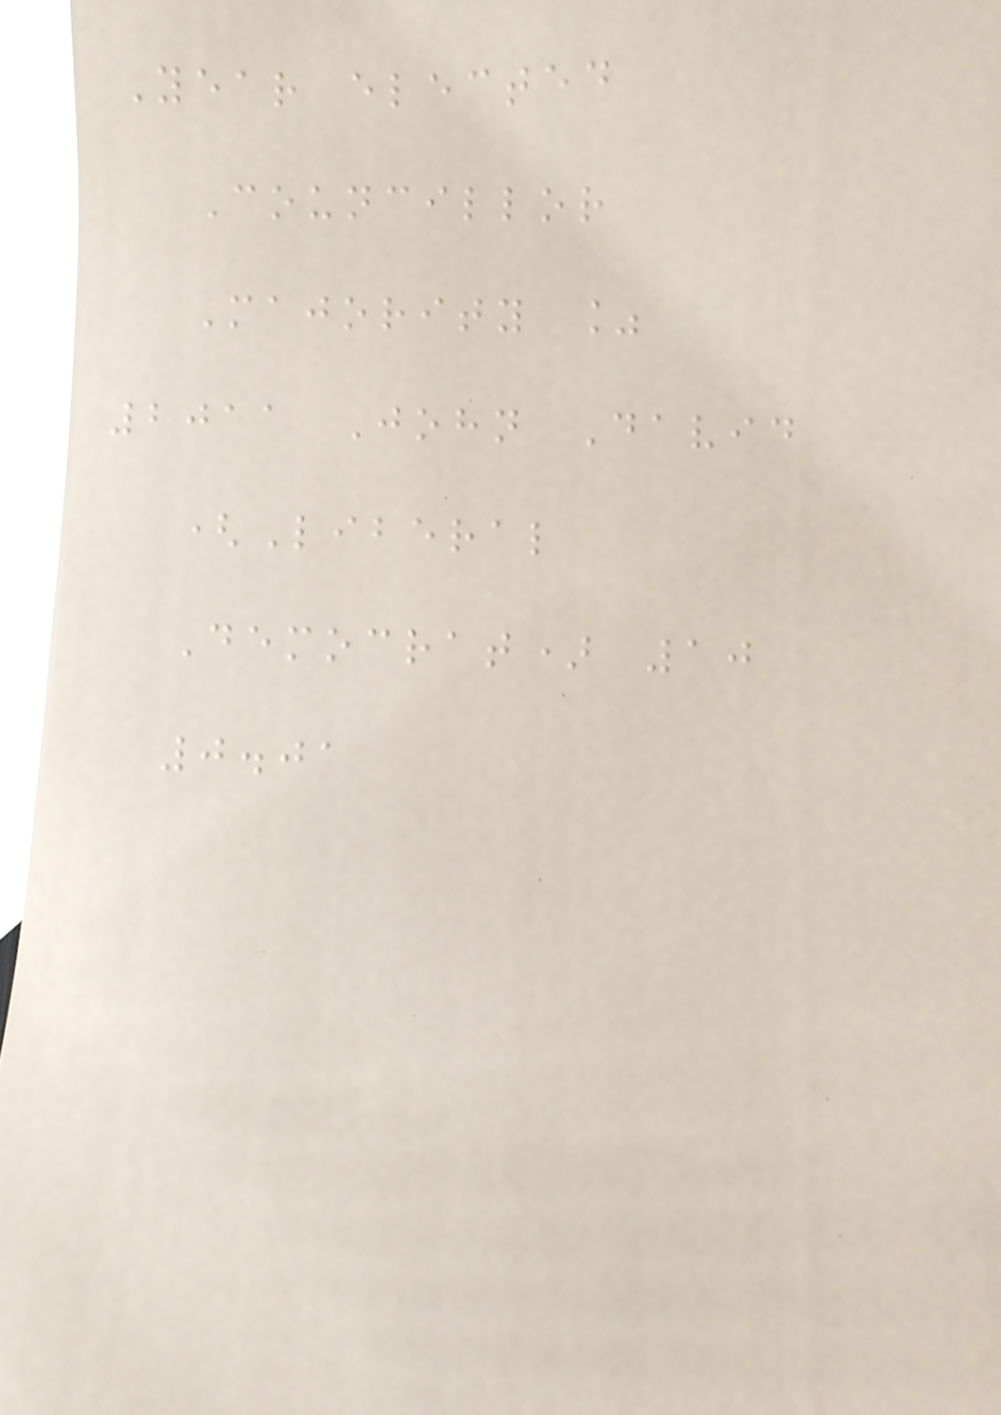Year elected
Councillor
Majority %
2011 John David
(Liberal
Democrat) 10
0.01
